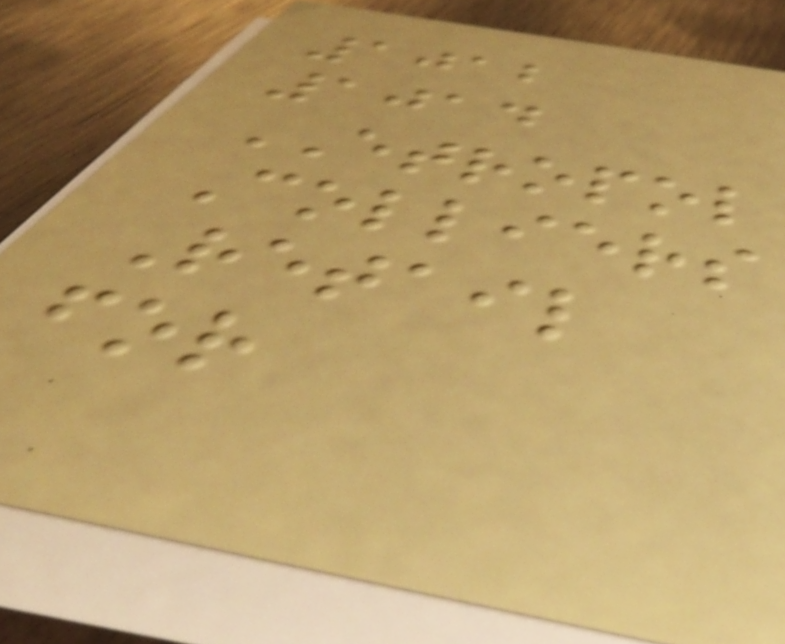1012
1014
ETROPOL
Colliers
Retail
for
